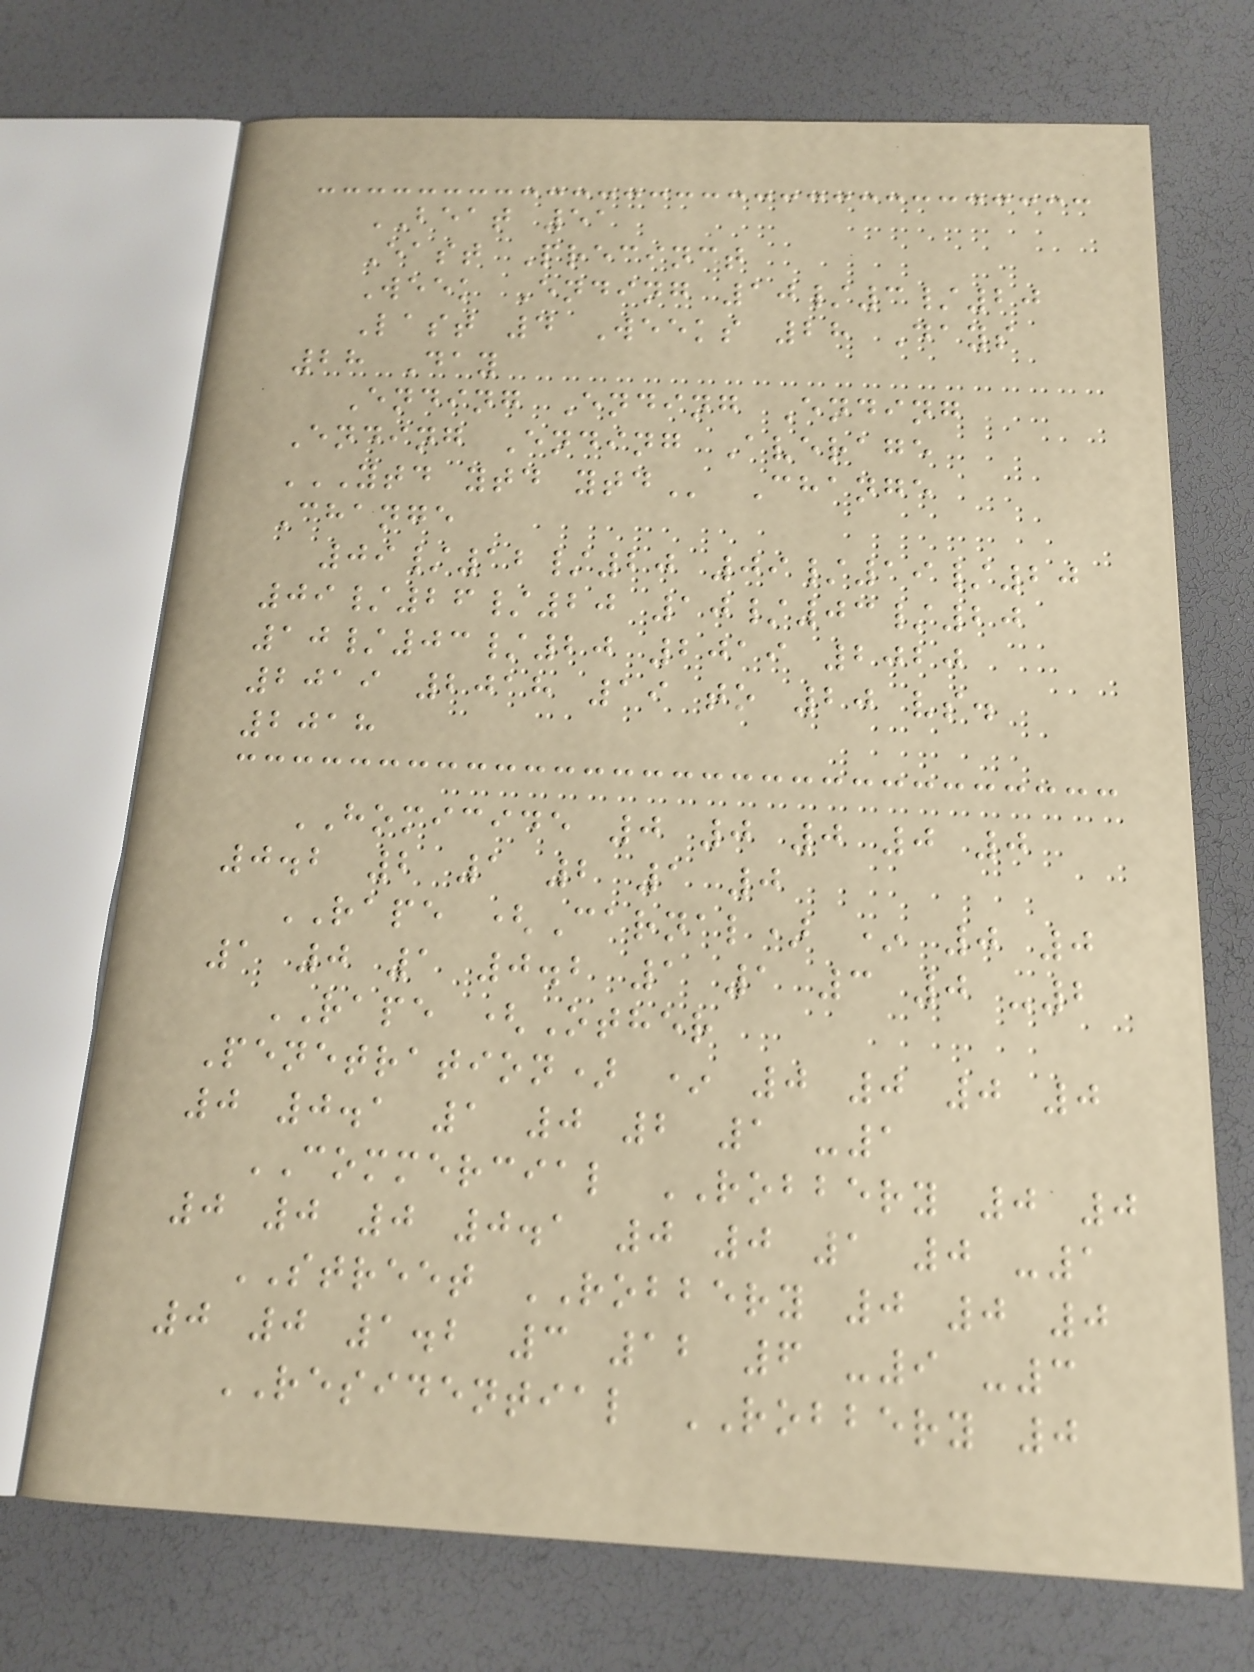BEAT 51
East Precinct
Week Ending 10/3/20
Last 4 Weeks 28 Days
28 Day
Ending Ending Ending
Ending Ending Average
YTD YTD YTD Change
Change
09/12/20 09/19/20
09/26/20 10/03/20
10/03/20 2019 2020
2019 2018 19 to 20 vs.
2018
HOMICIDE 0 0 0 0 0
0.2 2 1 2 1 0
RAPE (Carnal) * 0 0
1 0 1 0.2 1 1 3 0 -2
RAPE (Other
Penetration) * 0 0 0 0
0 0.1 1 0 2 1 -1
COMMERCIAL ROBBERY 0 0
0 0 0 0.1 0 0 1 0 -1
STREET ROBBERY 0 0 0
0 0 1.2 3 12 6 -9 -3
RESIDENTIAL ROBBERY 0
